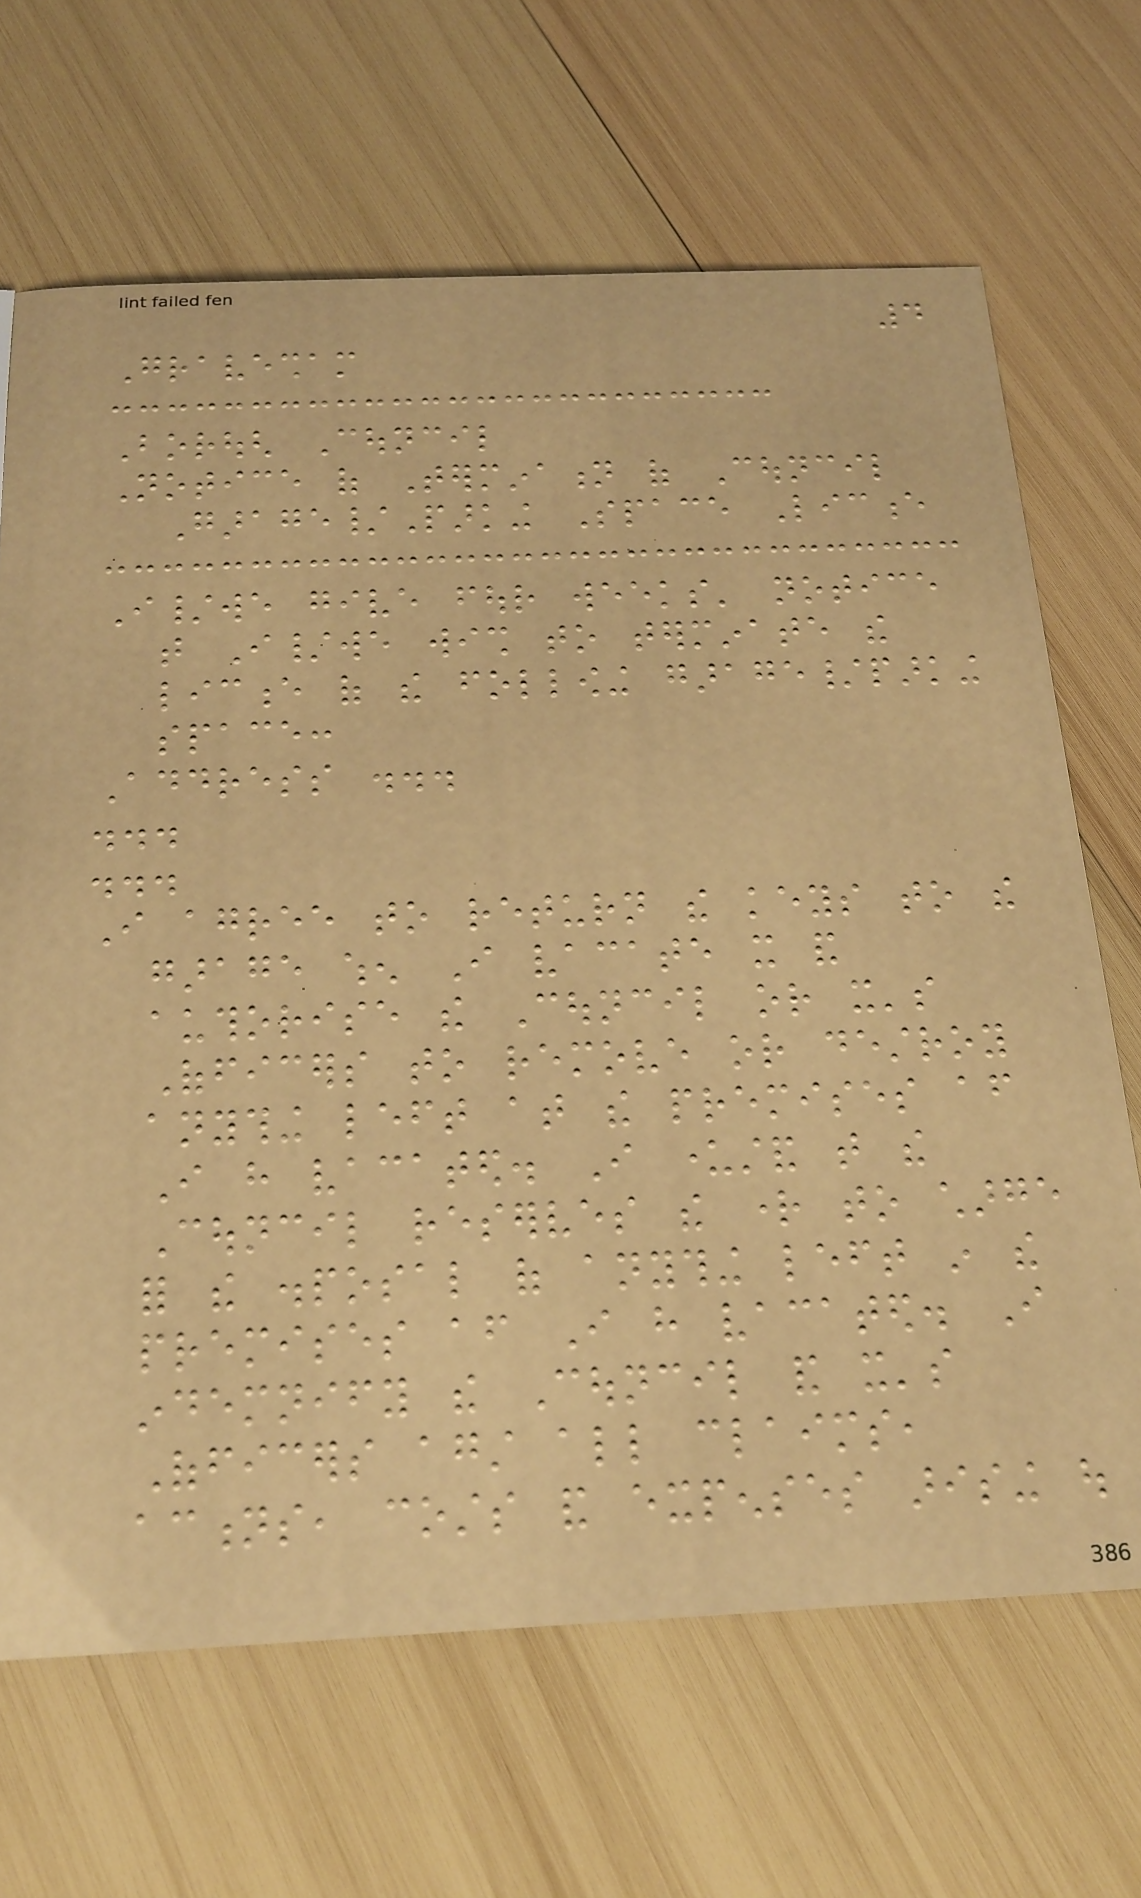4
Gravesham
Borough Council
Notice of Termination of Council
Garage/Parking Space Licence
I/we give four weeks' notice
that I/we wish to terminate the
licence of the following garage/parking
space:
Address ...
...
...
I agree to return the keys to the
garage when I vacate it and
authorise the Council or it's
Officers to remove or destroy
anything left at the premises after
I have vacated. I understand that the
Council reserves the right to charge
for the disposal of anything left in the
premises after I have vacated. I
indemnify the Council and it's
Officers against all claims,
actions, costs and expenses arising out
